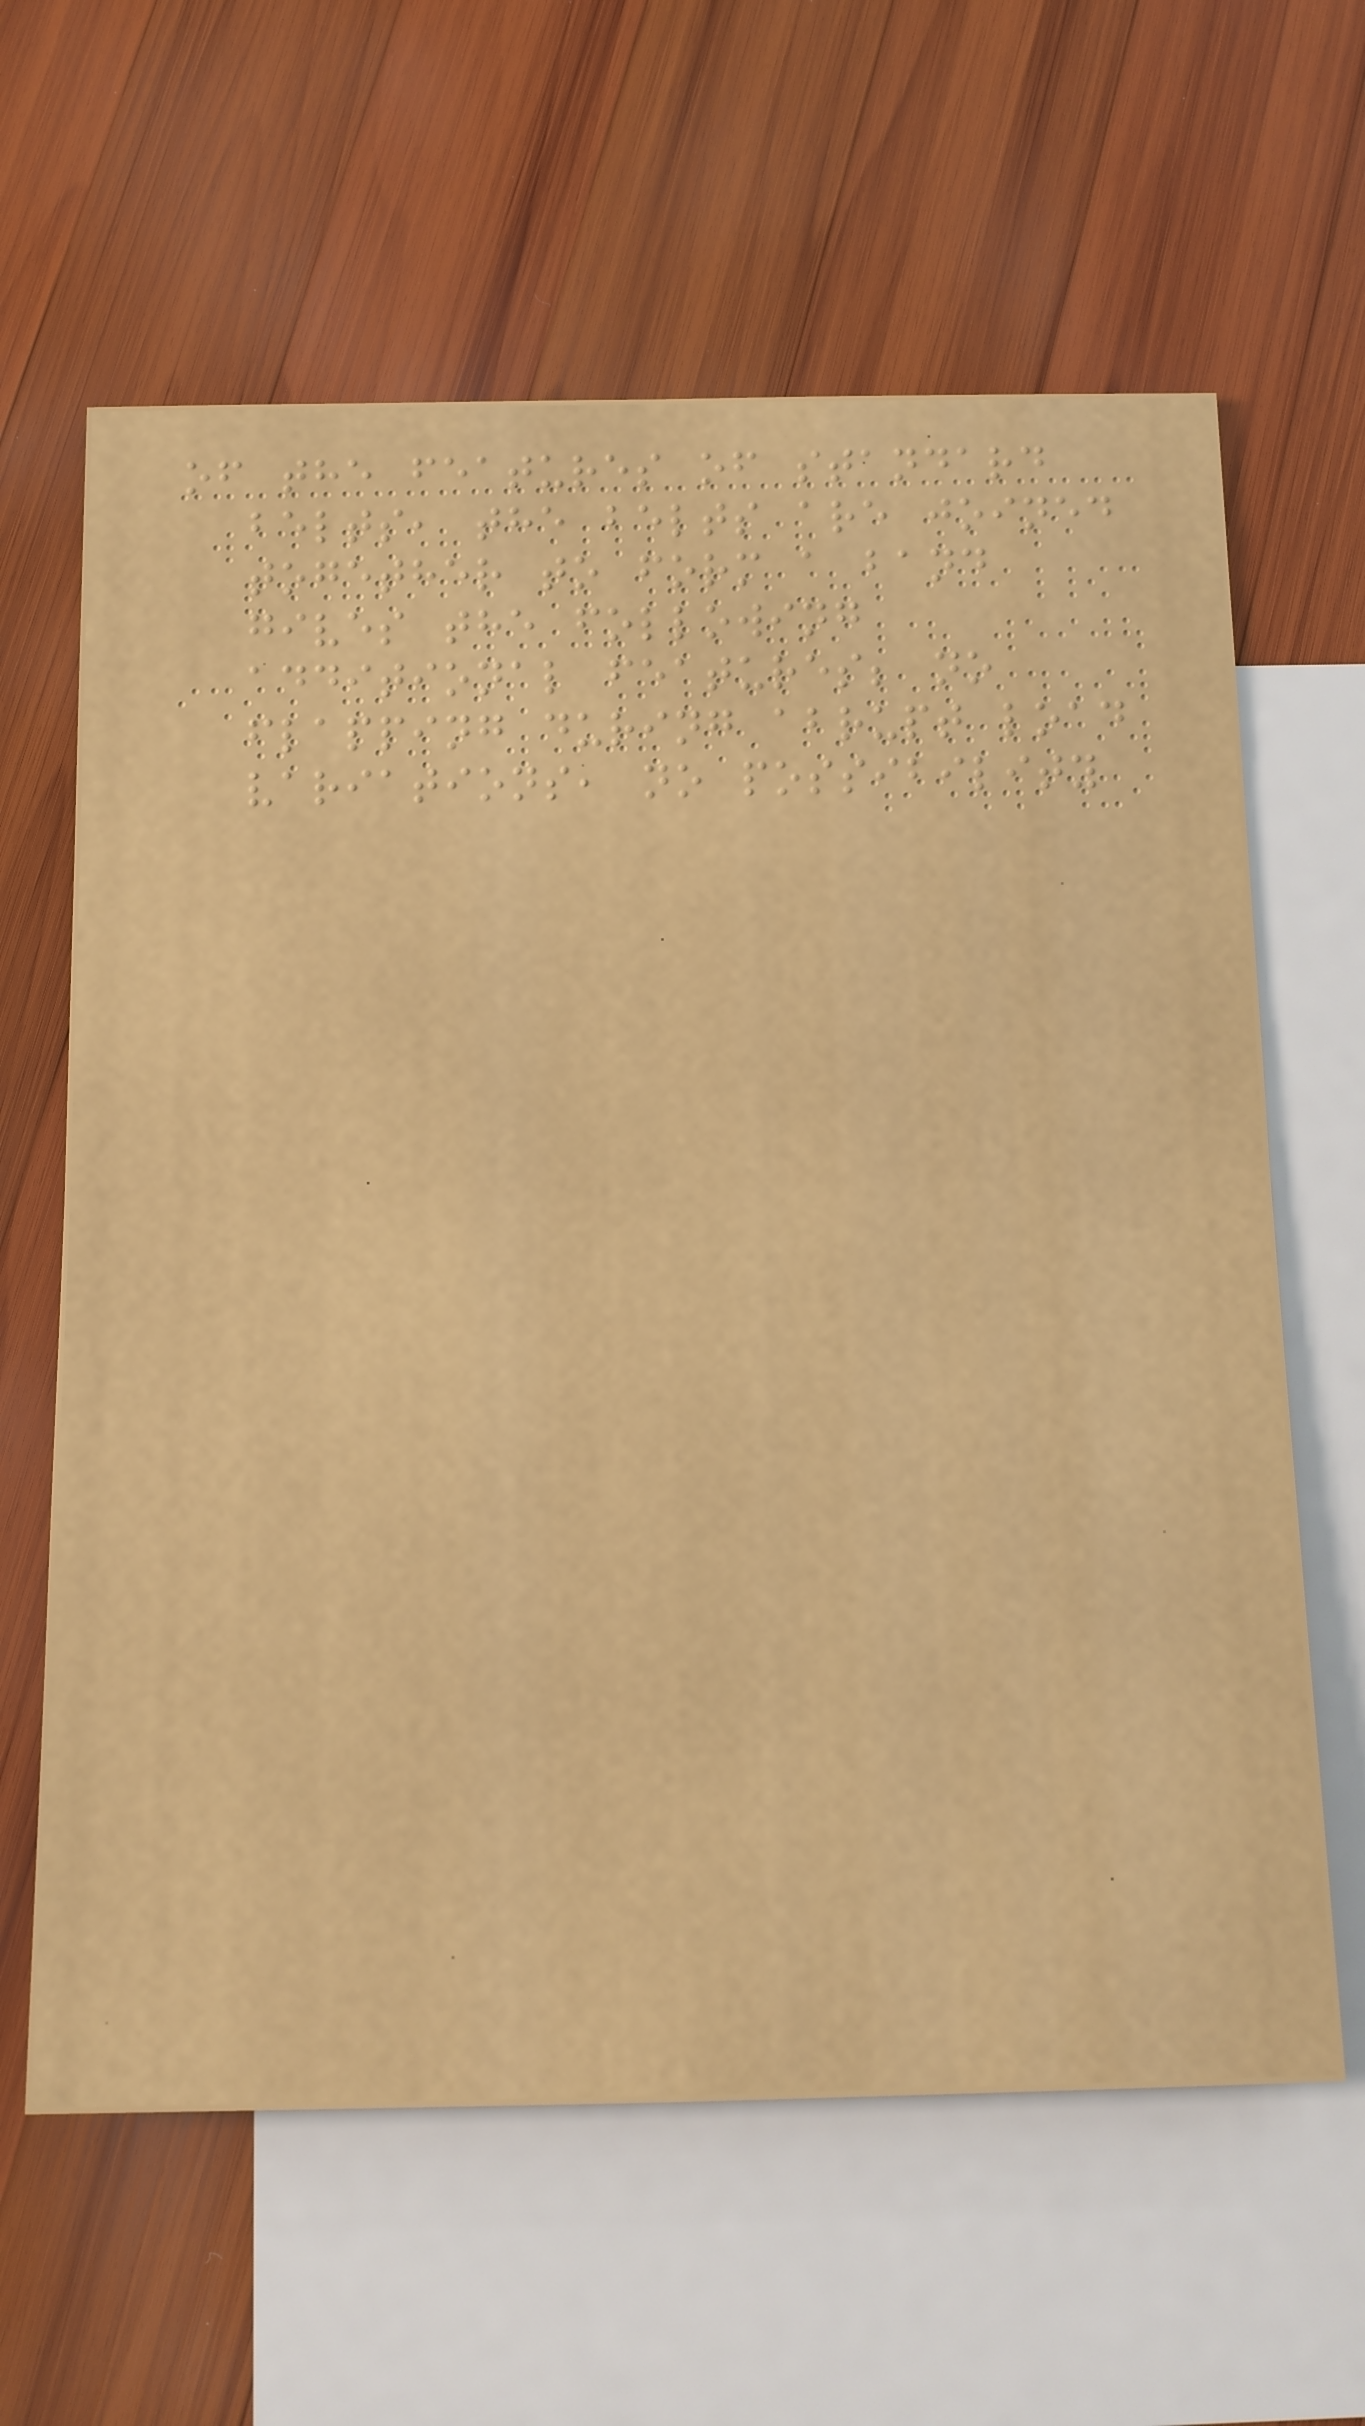of the features of standard
belts, the belts are joined
together to form a band
gives the following
additional features; no
flapping during abrupt load
variations, no possibility
